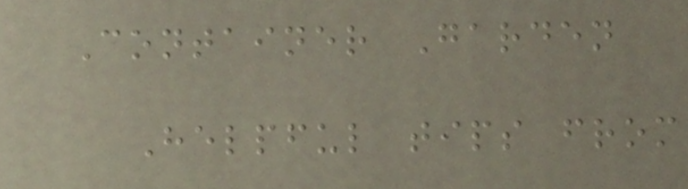Container Garden
Helpful tips from
